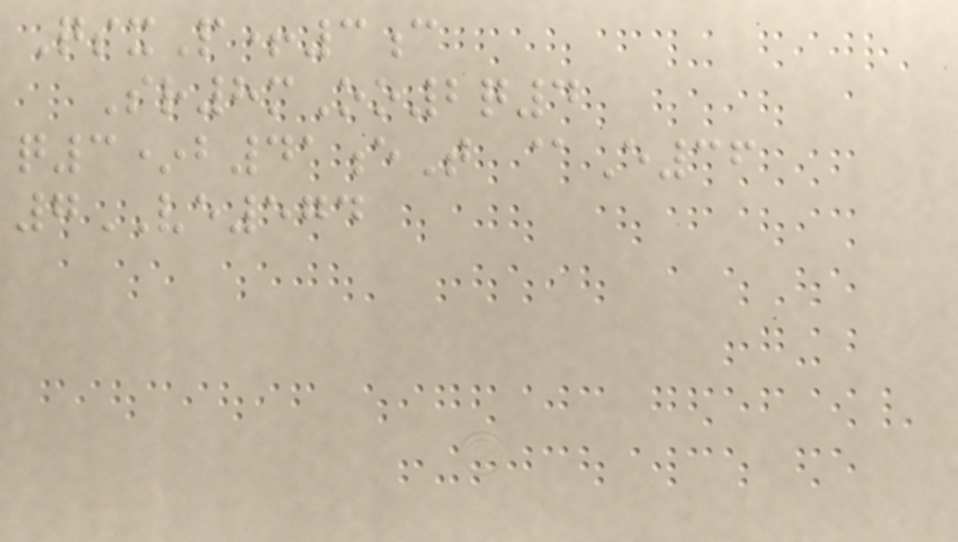QsxP+3c
Sr8mOo2q4
q3*b41eT @E36
7VE574
